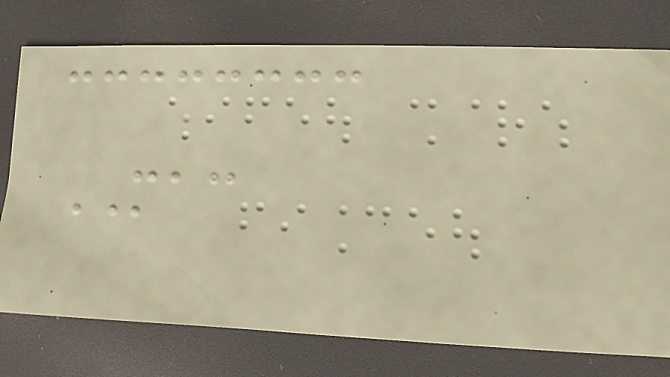MAC
